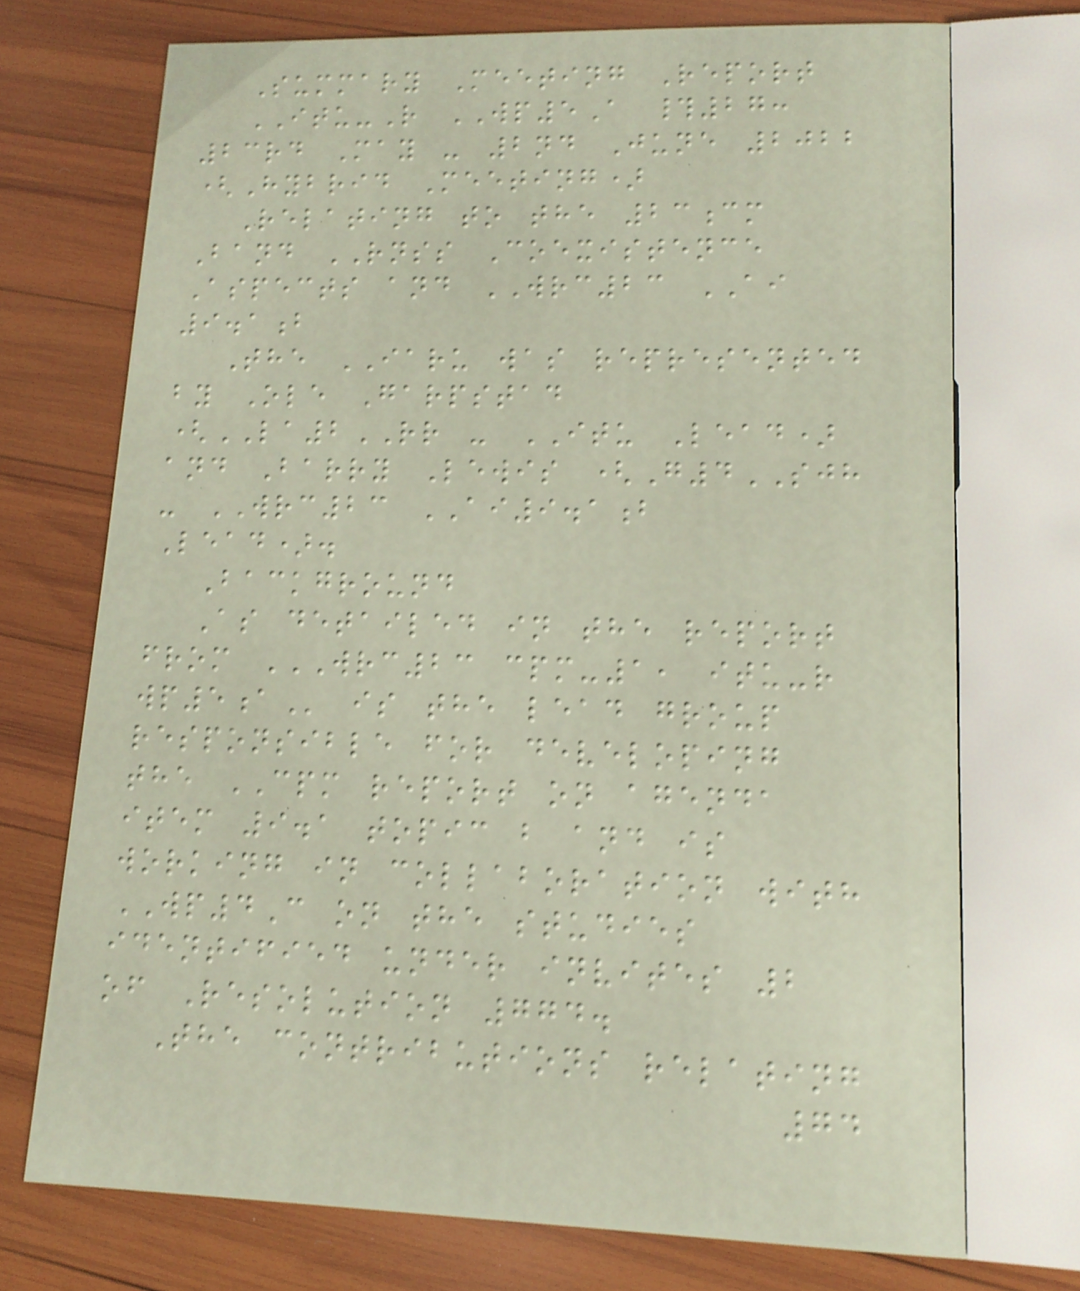Summary Meeting Report
ITU-R WP5A #27:
23rd May - 2nd June 2022
(Hybrid Meeting)
Relating to the 23cm
Band RNSS Coexistence
Aspects and WRC23 AI
9.1b
The IARU was represented
by Ole Garpstad
(LA2RR - ITU Lead)
and Barry Lewis (G4SJH
- WRC23 AI9.1b
Lead).
Background
As detailed in the report
from WRC23 CPM-1, ITU-R
WP5A is the lead group
responsible for developing
the CPM report on agenda
item 9.1 topic b and is
working in collaboration with
WP4C on the studies
identified under invites 2
of Resolution 774.
The contributions relating
74
